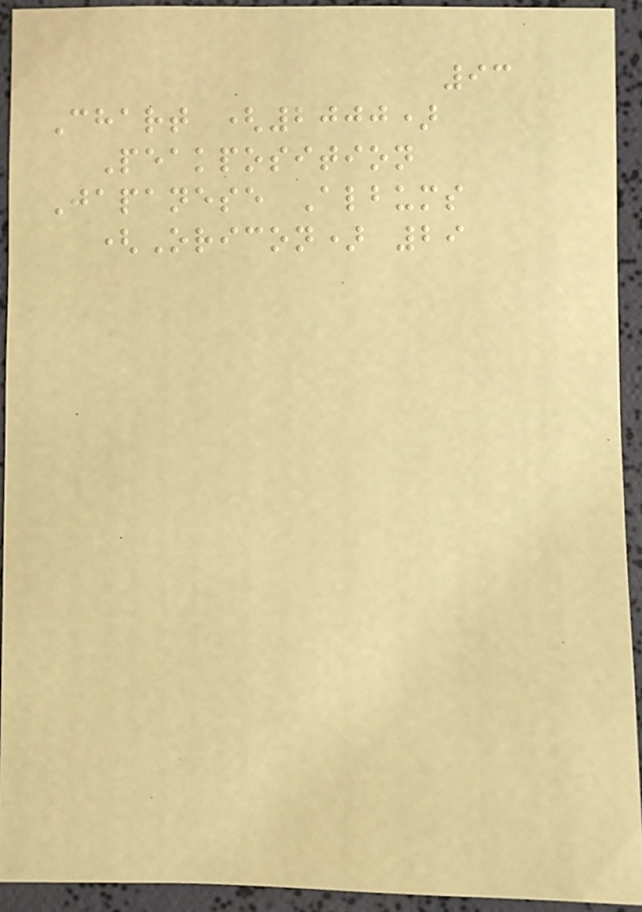93
Chart (2000)
Peakposition
Japanese Albums
(Oricon) 29
